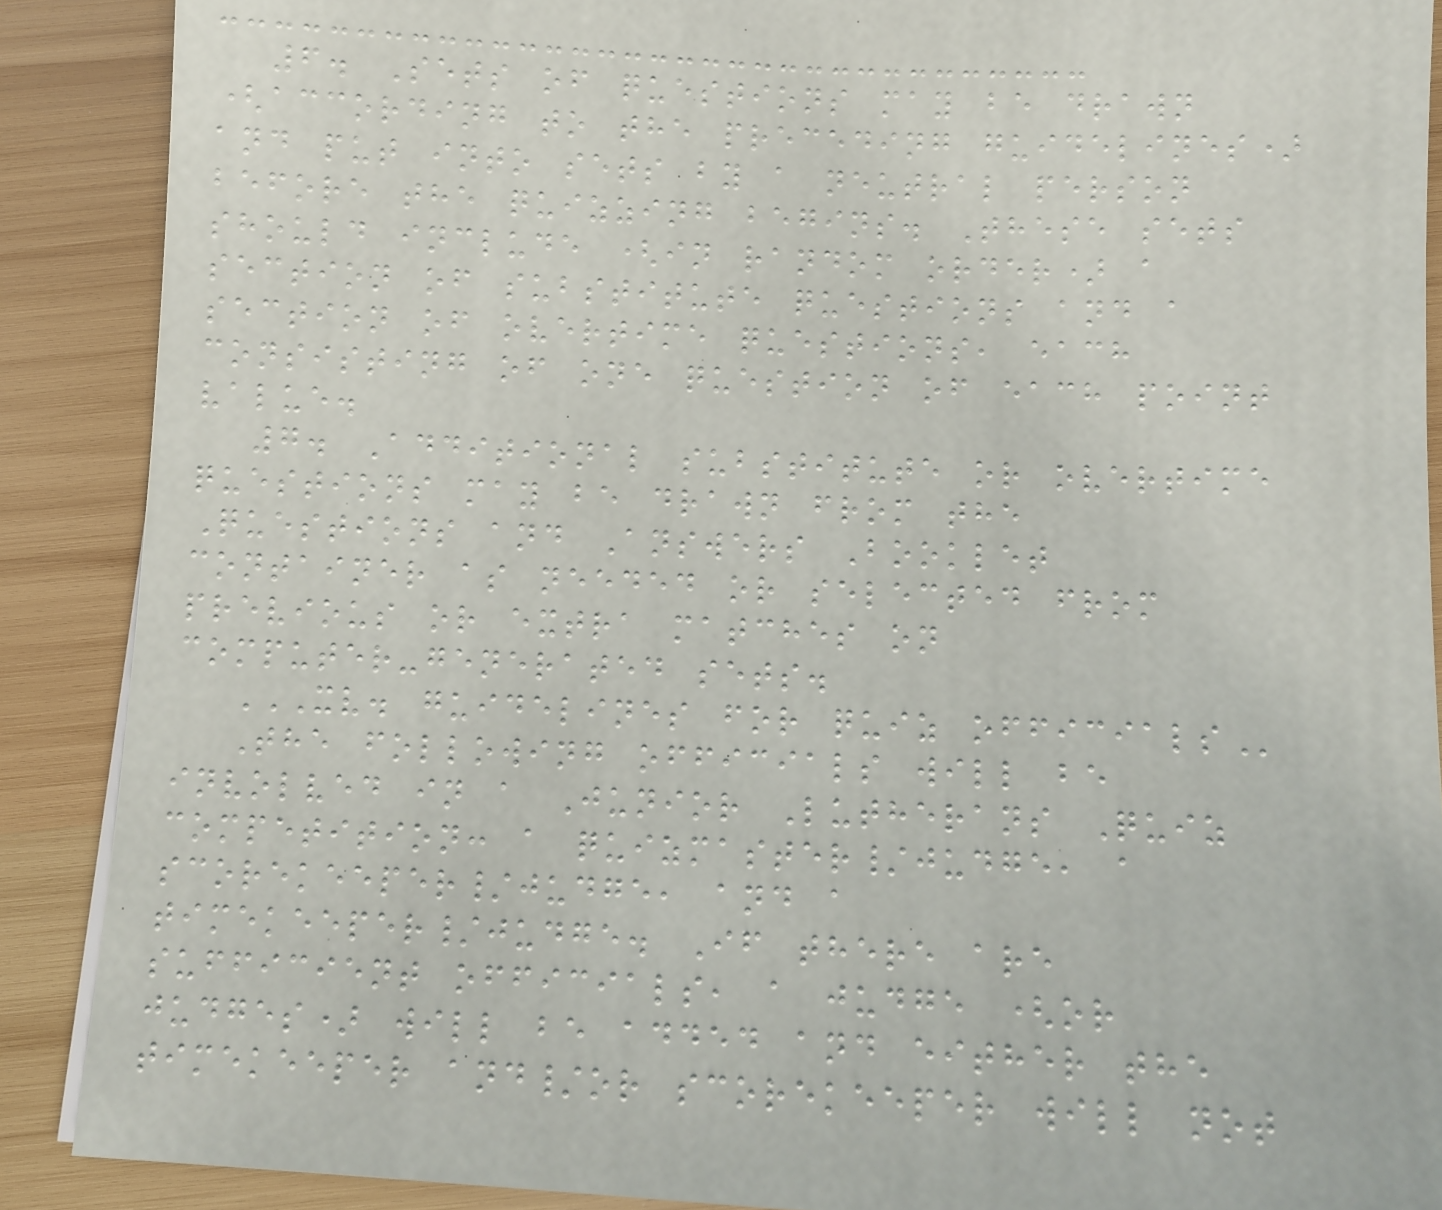6. Sets of questions may be drawn
(according to the preceding guidelines)
and put into sets by a neutral person
before the quizzing begins. These sets
should include (in random order) a
section of substitute questions and a
section of overtime questions, each
consisting of one question of each point
value.
7. Additional substitute or overtime
questions may be drawn from the
Questions and Answers Booklet
container as needed or selected from
previous or extra matches on
computer-generated sets.
XV. GUIDELINES FOR QUIZ OFFICIALS
The following officials will be
involved in a Junior Lutherans Quiz
competition: a quizmaster/judge, a
scorekeeper/judge, and a
timekeeper/judge. If there are
sufficient officials, a judge (or
judges) will be added and either the
timekeeper and/or scorekeeper will not
